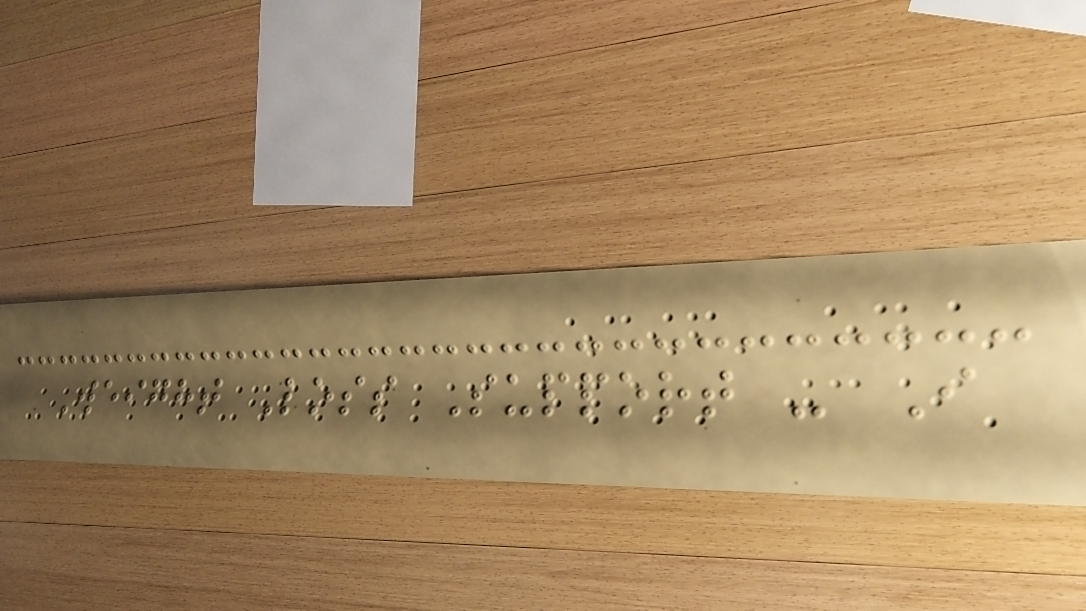Weight Loss Support - I
